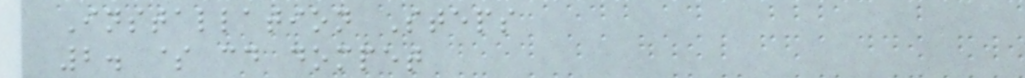Installation Steps
2. $ cd dompet
